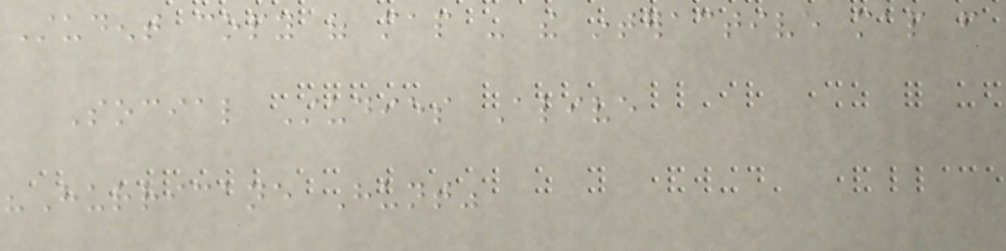Student copy of map - the interactive map from
Social Studies Alive
"Hurricane Hunt"
